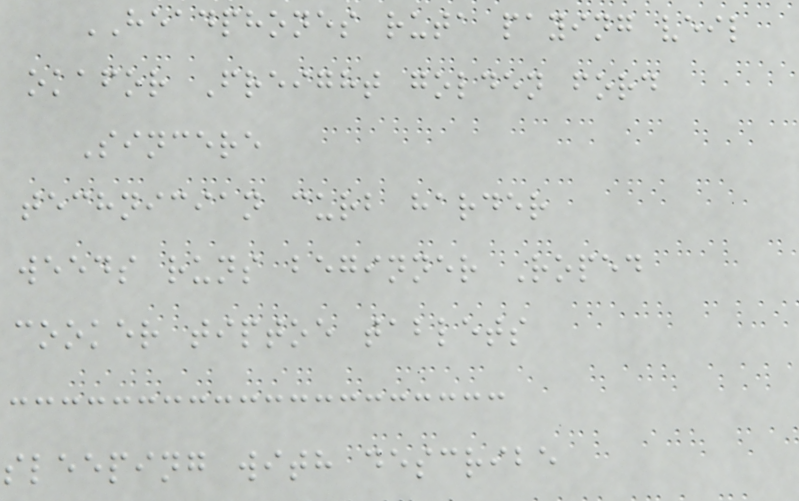HEADPHONES ruta paying veil
okafor Freight golden ford
Sincere
technician curb harder
weeds runs beginner Roped
cooker tiptoe tablets
sleeping with describe
